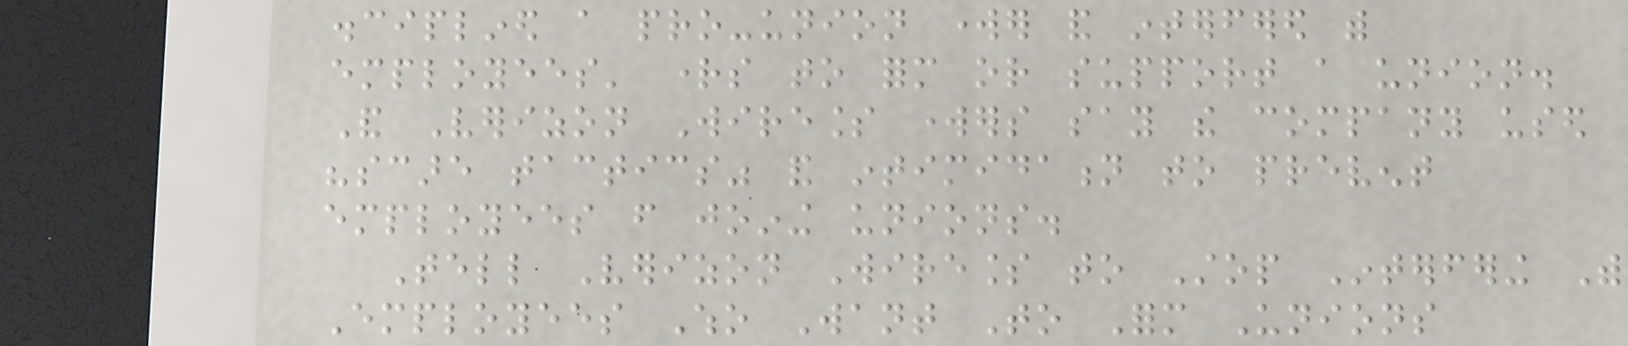disciplined a pro-union worker and interfered with
employees' rights to form or support a union.
And Verizon Wireless workers say the company used
"scare tactics" and intimidation to prevent
employees from joining unions.
Tell Verizon Wireless to Stop Interfering With
Employees Who Want To Form Unions
